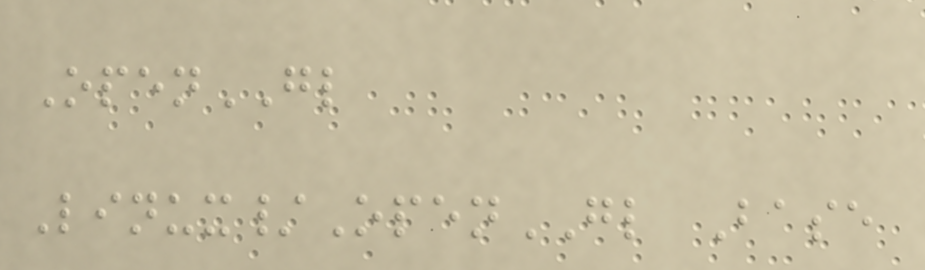OpenGL
Linux/OpenGL Base
